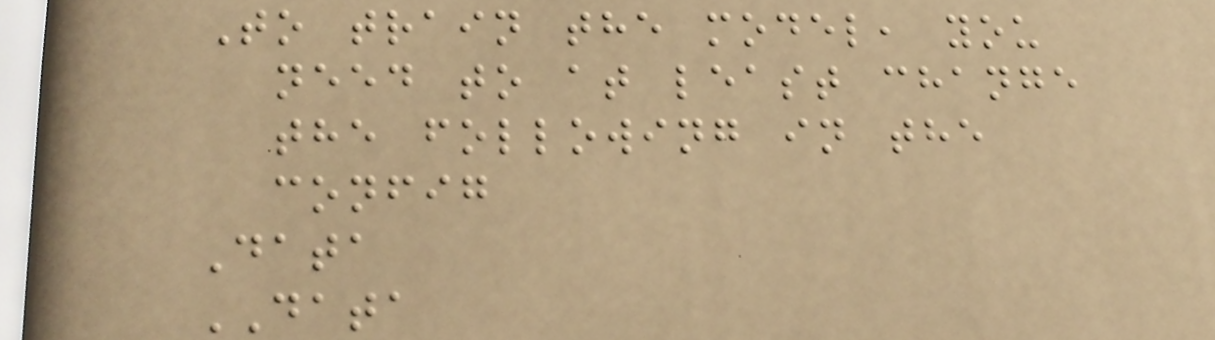To train the model, you
need to at least change
the following in the
config
Data
DATA
